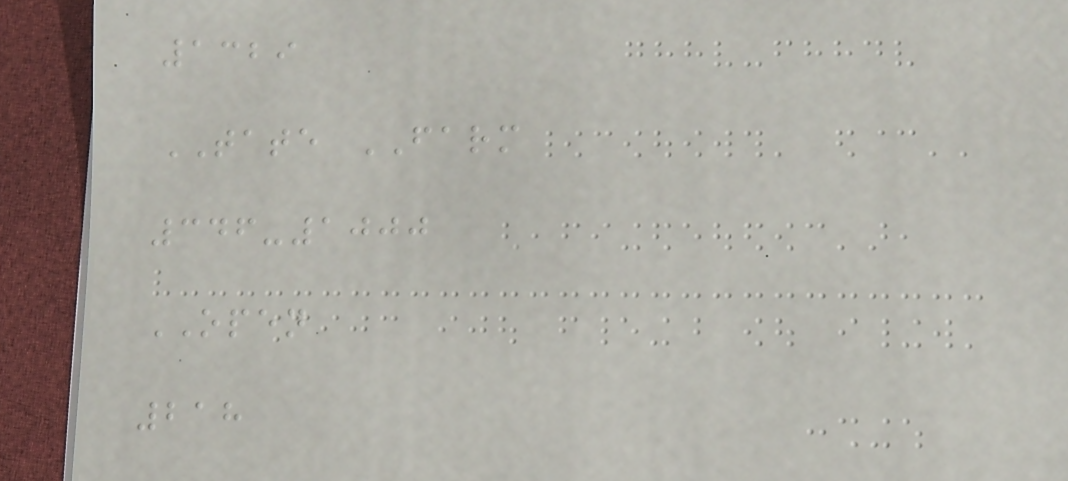1329
TATE FARM
346-1000
OPEN
218
